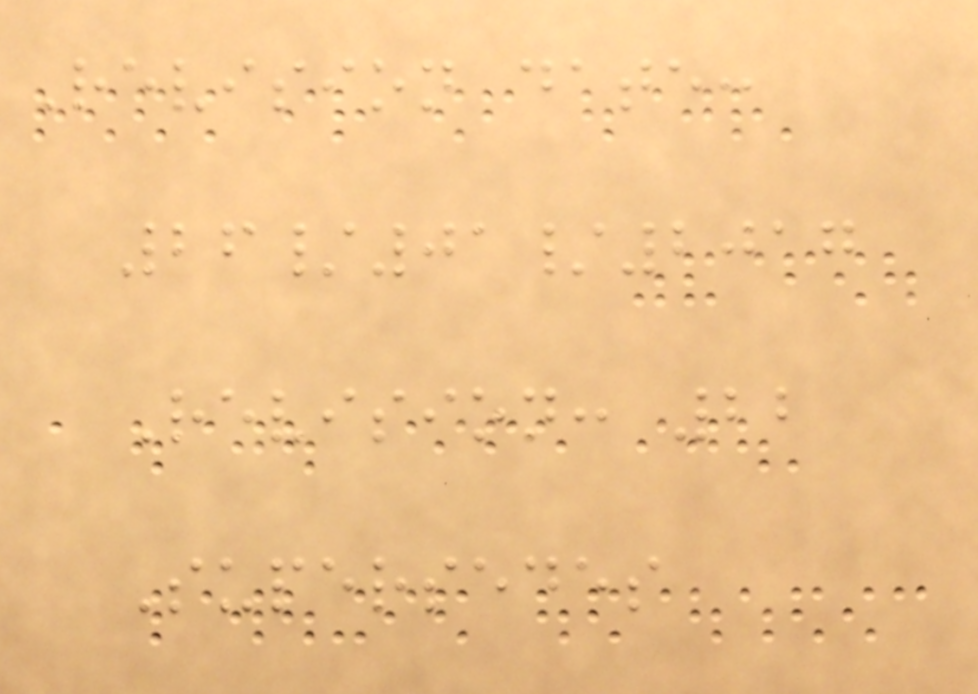Revision date:
26/01/2017
Revision: 22
Supersedes
